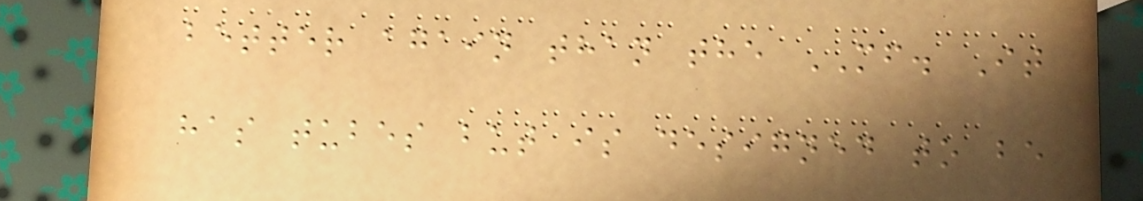better again than the MF. It
has tubes but is designed to be
